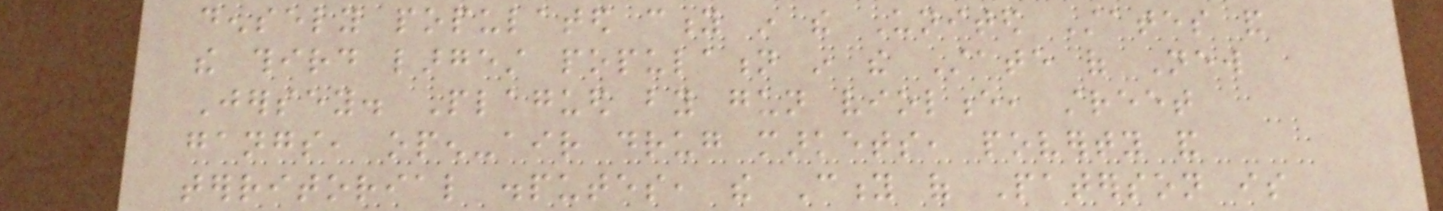densely populated city in the United States and
the third largest population in the State of New
Jersey. Plagued by gun violence, street
gangs, open-air drug markets, poverty and
territorial disputes, the City of Paterson is
